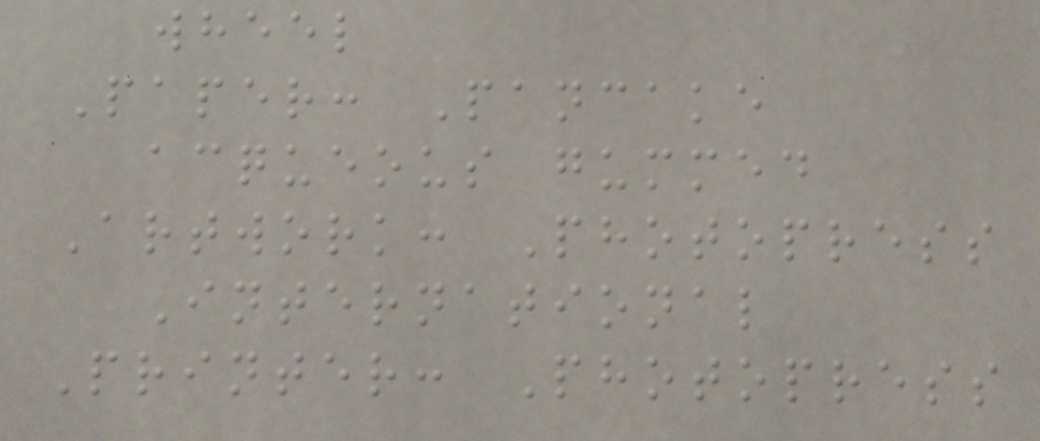wheel
Paper: Pancake
acqueous gummed
Artwork: Photopress
International
Printer: Photopress
